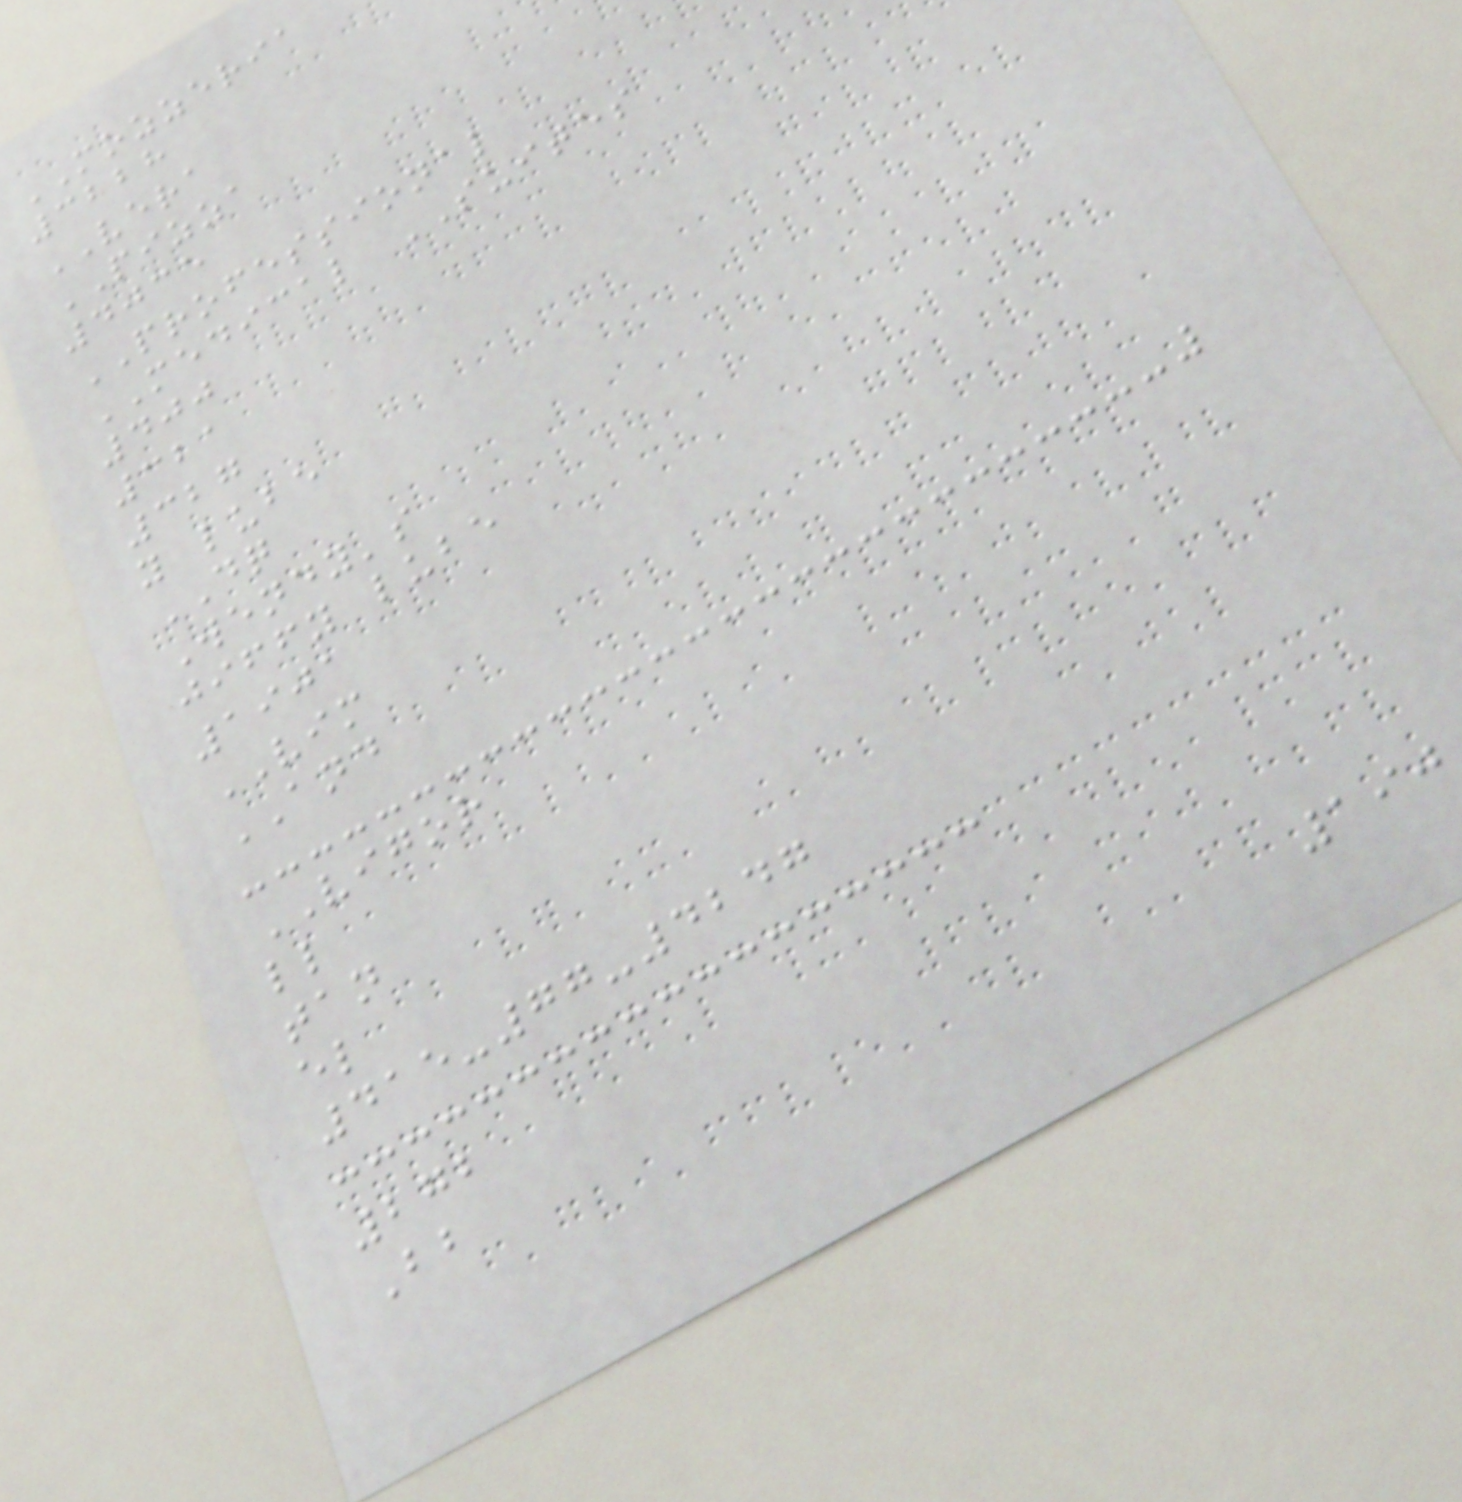MOZZERIA
3228
VERA
PIZZA
4035
PROFESSIONAL
MEDICAL SUITES
400
321
327
y lube
DQ
Wendy's
jiffy lube
1901
VIM
AND
VIGOR
ll
tan
el
415-77-4247
272
Bb
190
